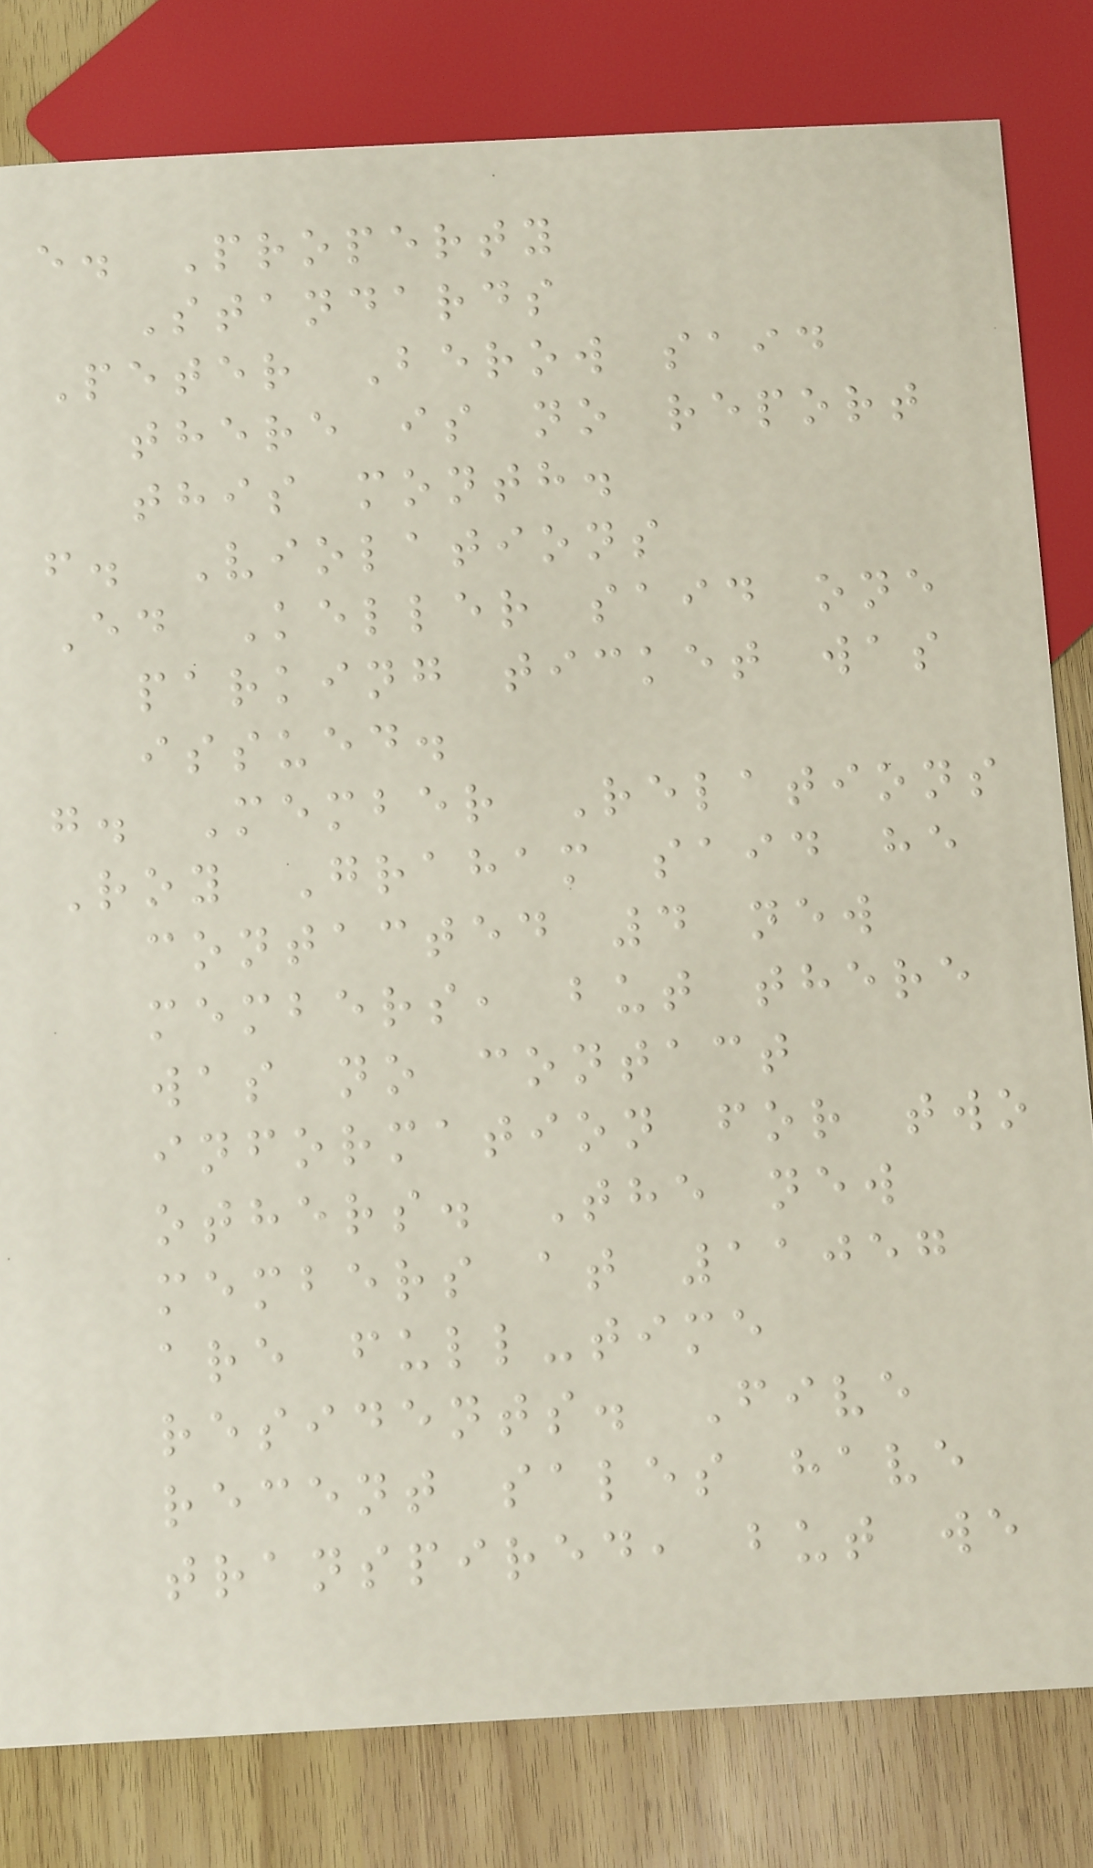e. Property
Standards
Peter Berow said
there is no report
this month.
f. Violations
Ed Keller said one
parking ticket was
issued.
g. Member Relations
Roy Graham said he
contacted 4 new
members, but there
was no contact
information for two
others. The new
members at 11057
are full-time
residents. Five
recent sales have
transpired, but we
